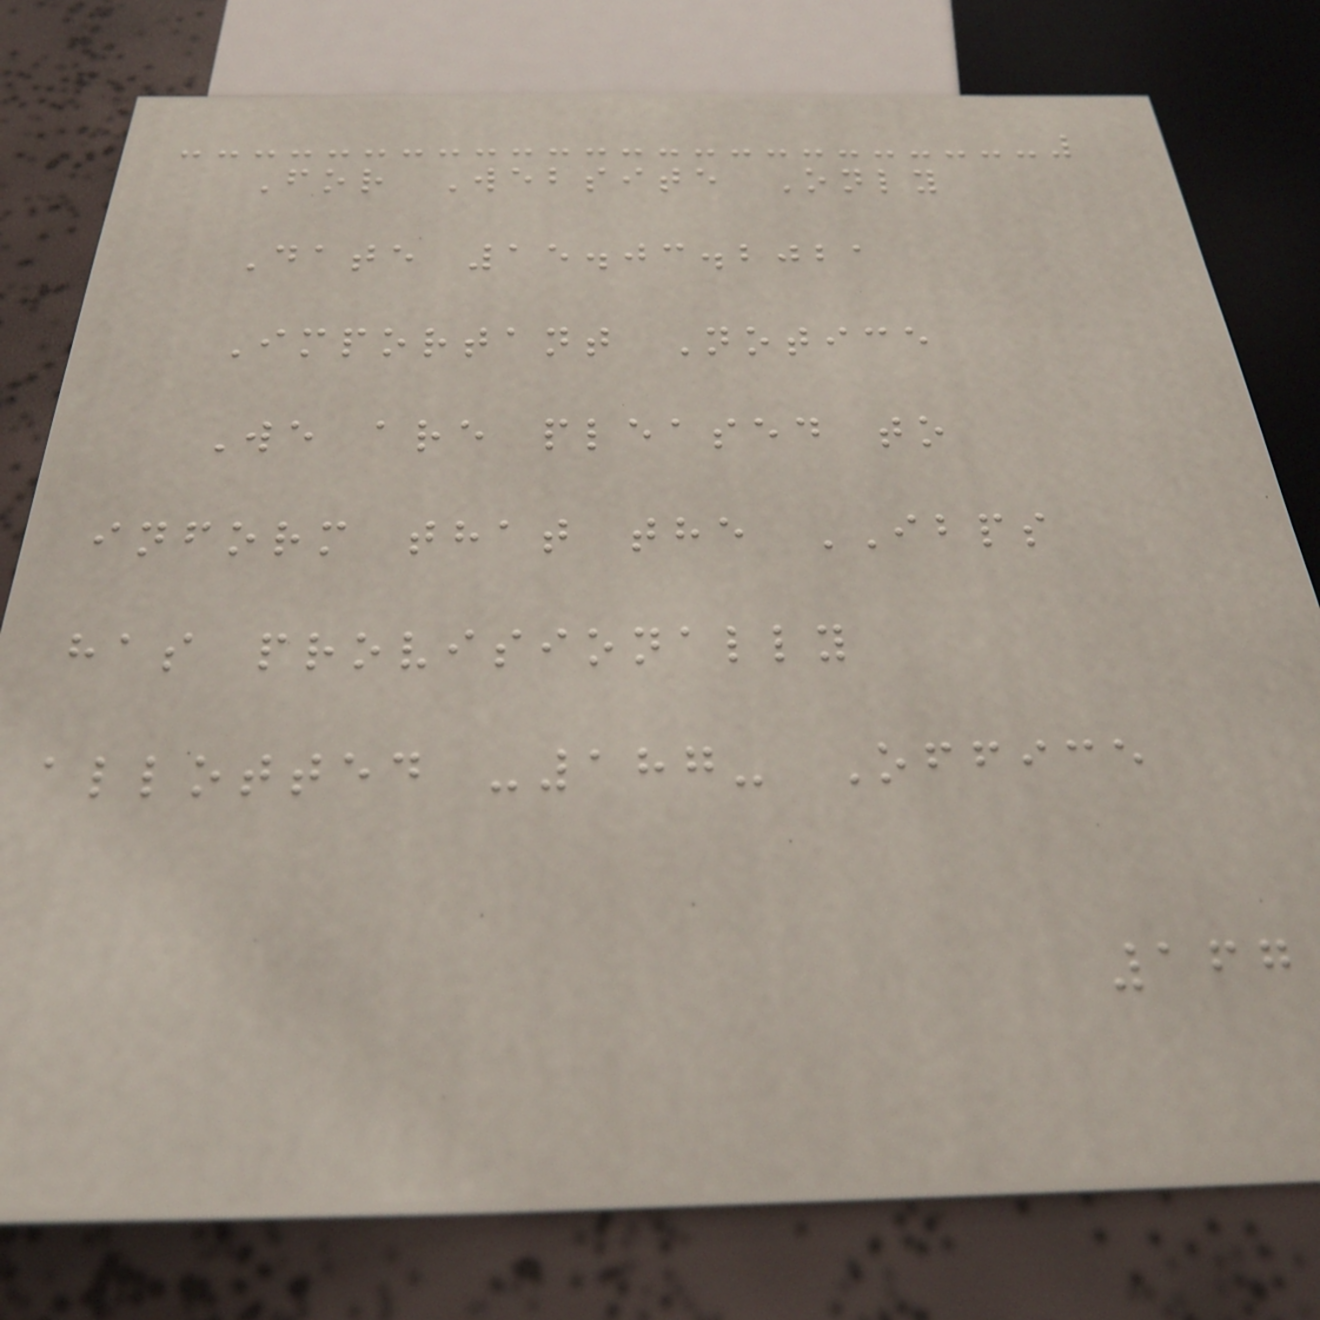For Website Only
Date 15.03.2021
Important Notice
We are pleased to
inform that the IBPS
has provisionally
allotted -187- Office
167
